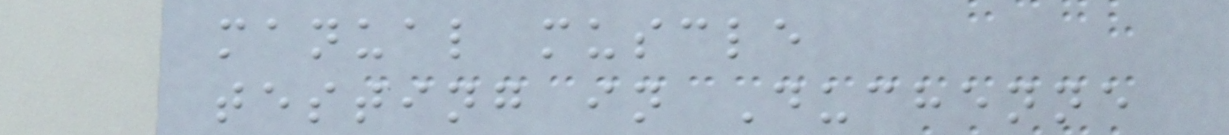manual muscle
testing in Duchenne
